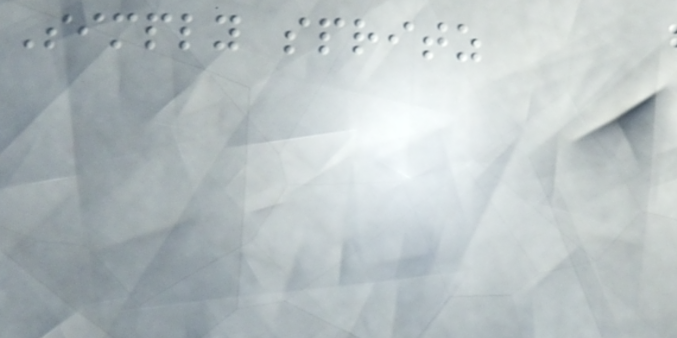Simply spritz
